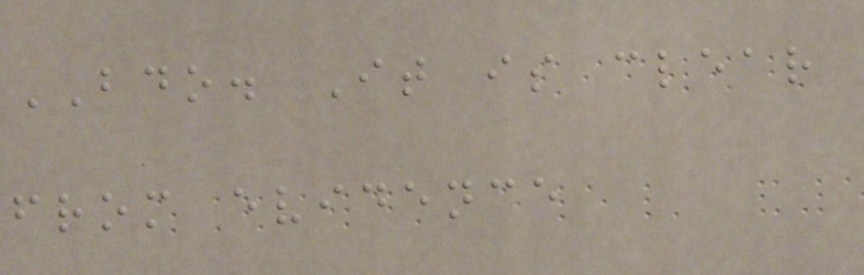BDO. It is clear
from evidence
